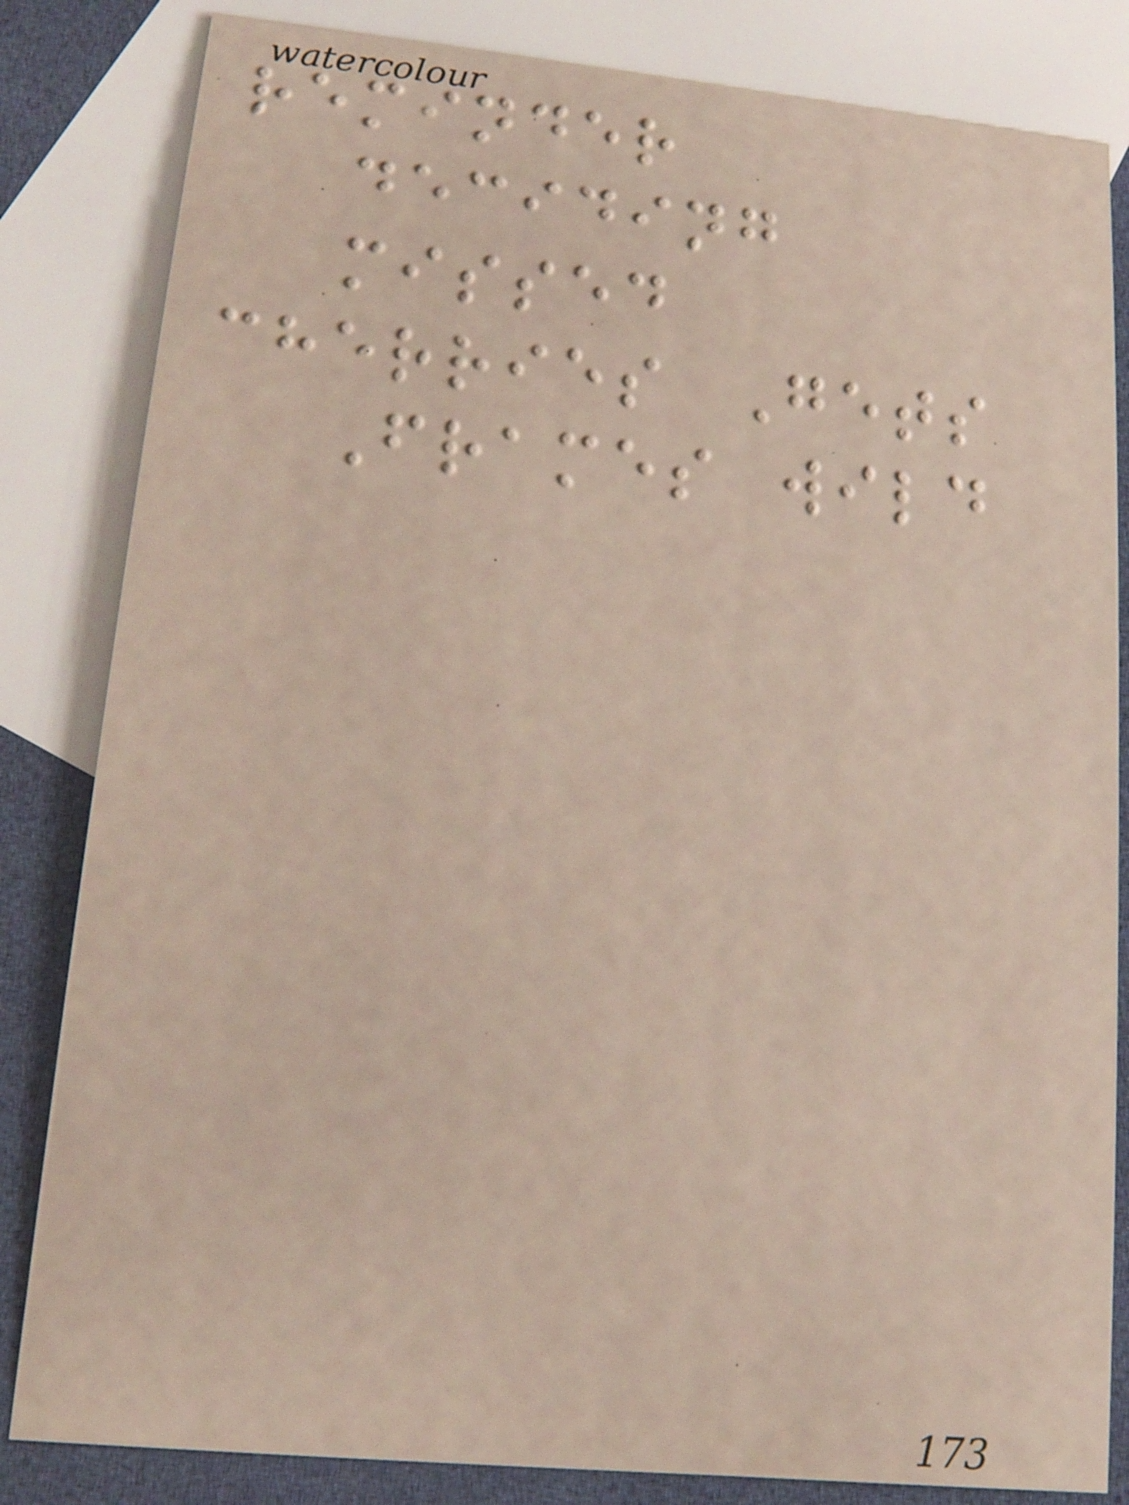reminder
deciding
missed
cherries Gets
Frames wild
